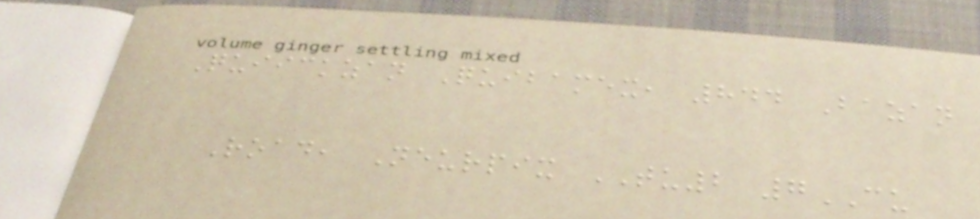Quiickzan Quibamex, 844 Bazan
Road, Neurpix TU2 7CU
